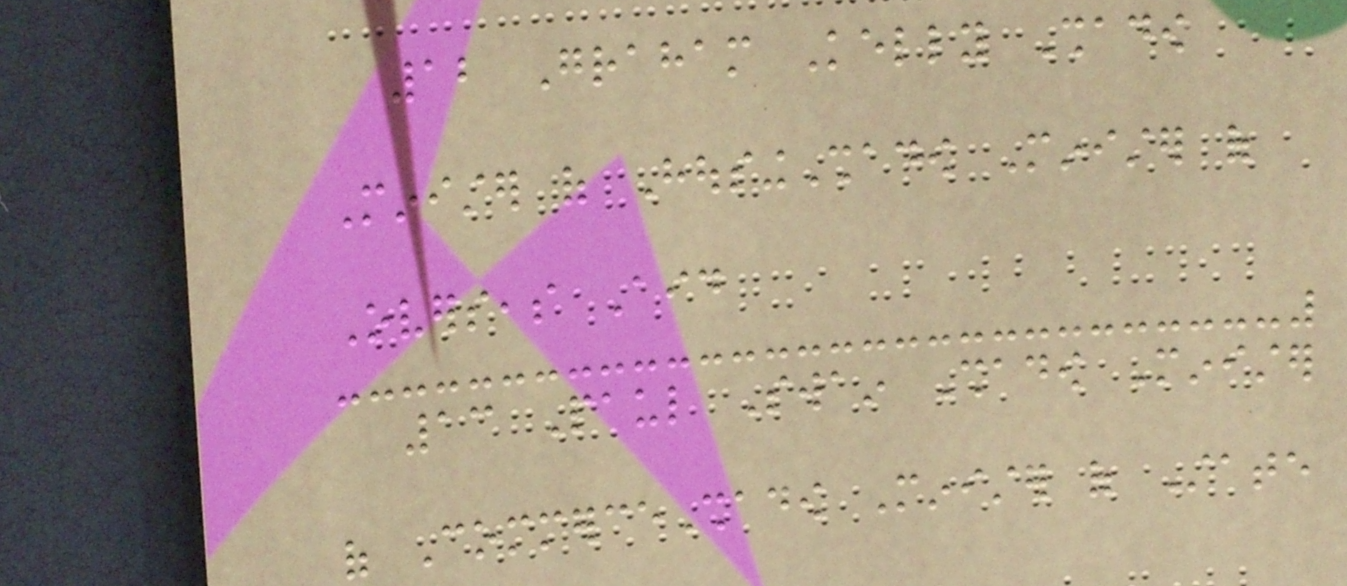12 Graham Kelly Shadow
Minister of HousingShadow Minister of
Overseas Aid
13 Paul Swain Shadow Minister
of CommerceShadow Minister of State
